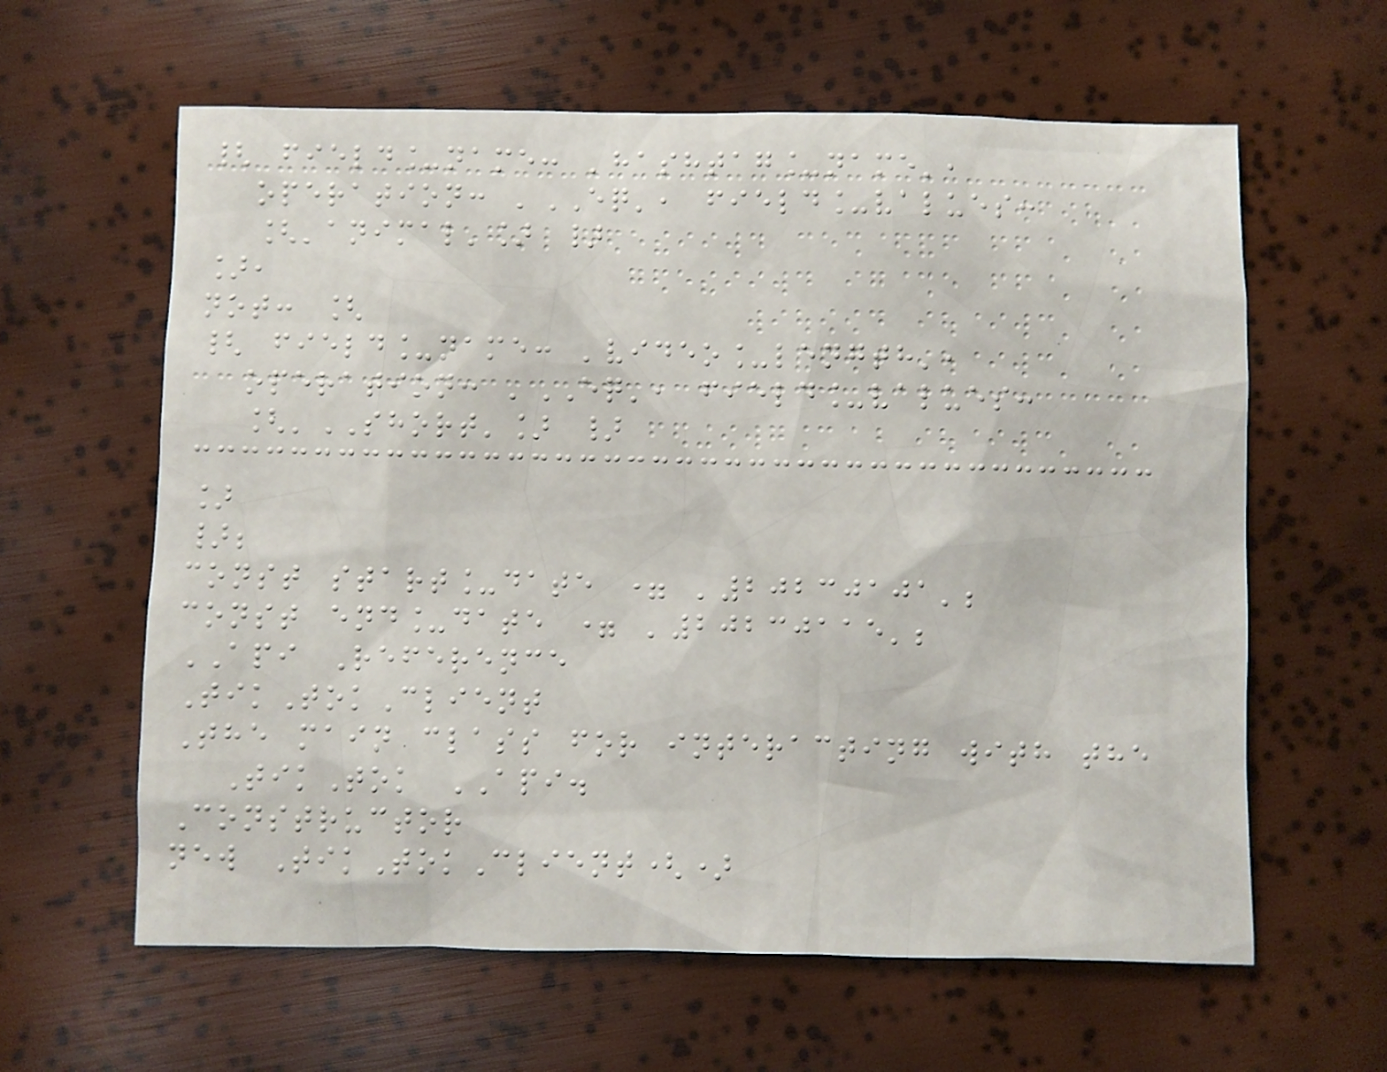{ field_name: 'hashtag_name',
operation: 'EQ', field_values:
['animal'] }
],
not: [
{ field_name: 'video_length',
operation: 'EQ', field_values:
['SHORT'] }
]
};
const start_date = '20230101';
const end_date = '20230115';
API Reference
TikTokClient
The main class for interacting with the
TikTok API.
Constructor
new TikTokClient()
